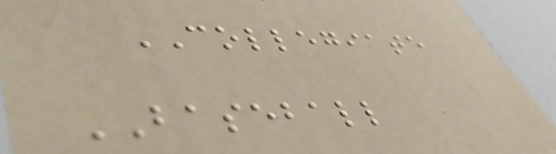COLLEGIATE
BASEBALL
